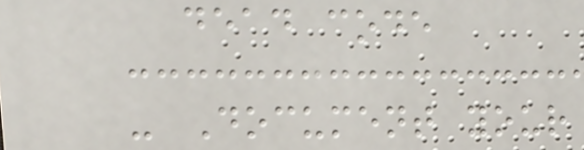dead code
- Document your
